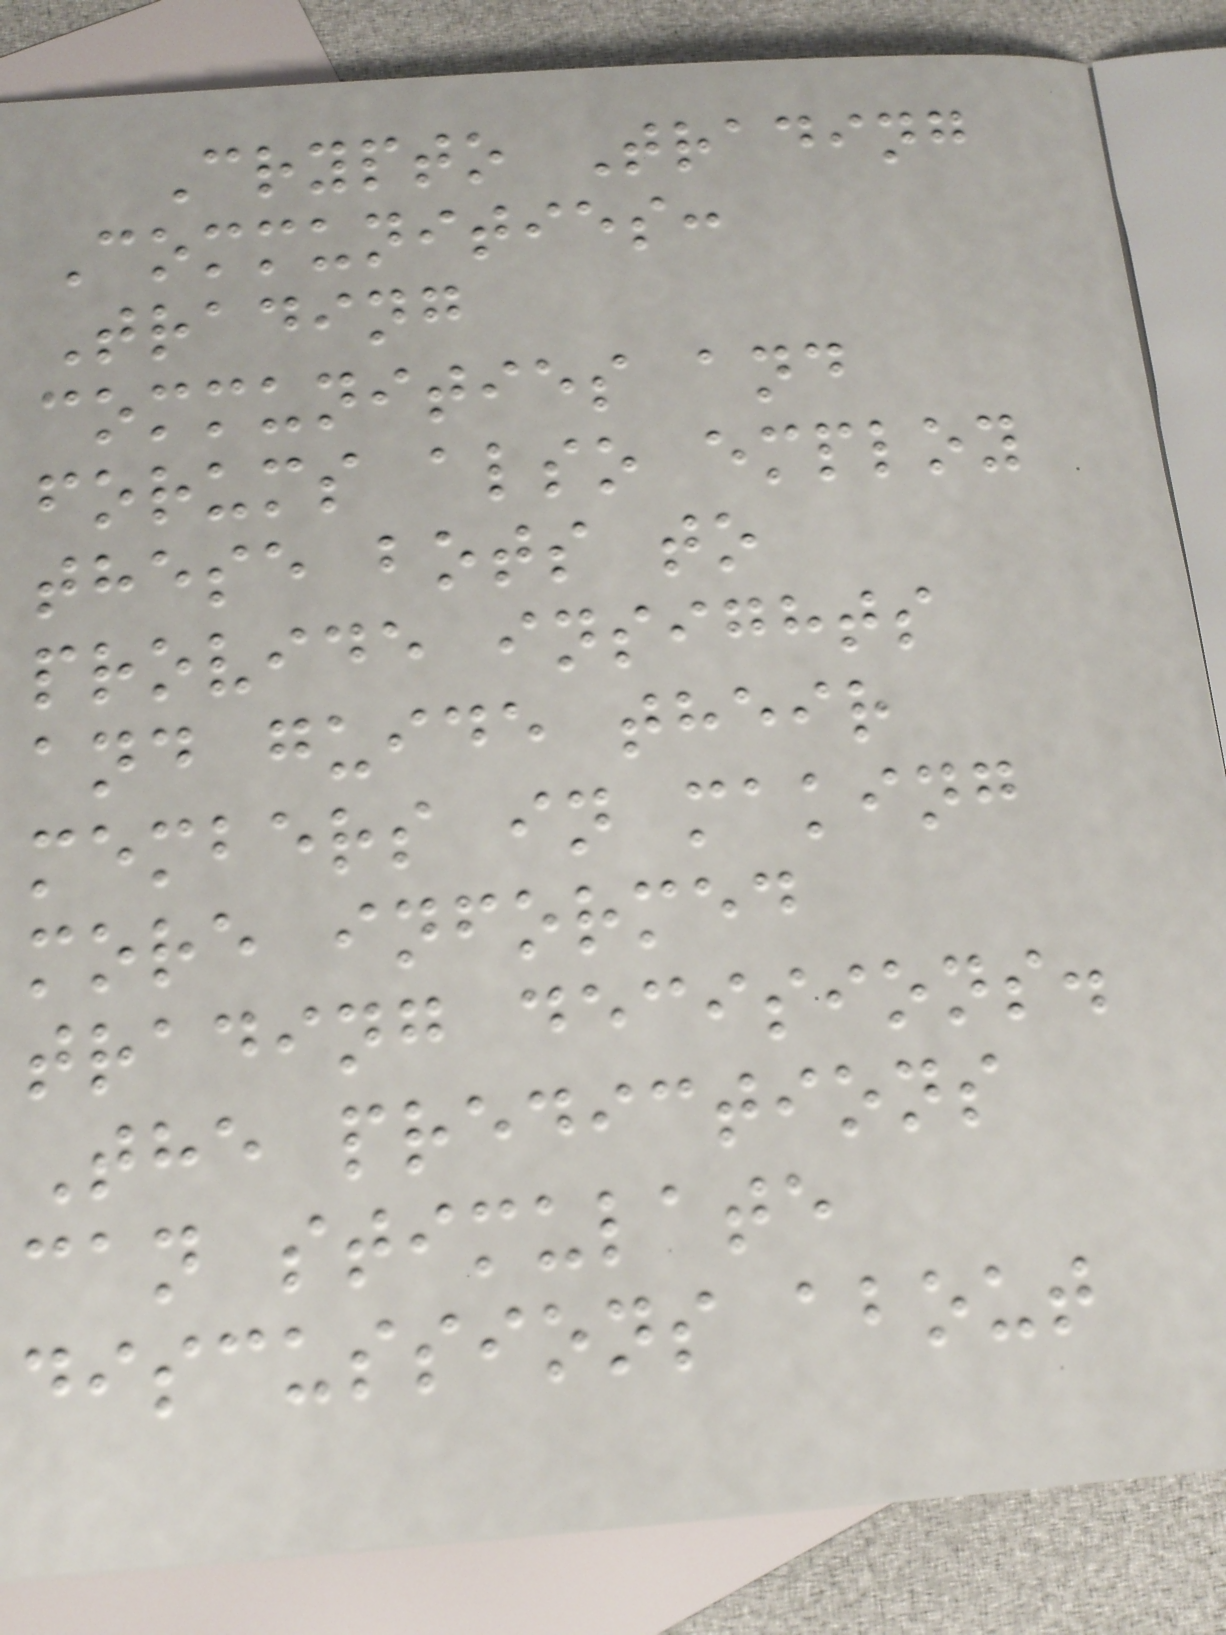Crypto Trading
Communities:
Trading
communities and
forums also employ
these bots to
provide insights
and guide their
members in making
more informed
trading decisions.
The predictions
can stimulate
discussions about
